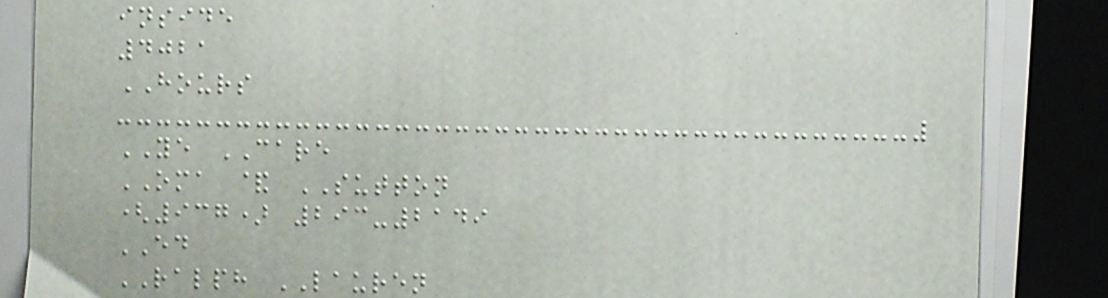inside
4021
HOURS
YE CARE
OMA & SUTTON
(937) 293-2149
ED
RALPH LAUREN
